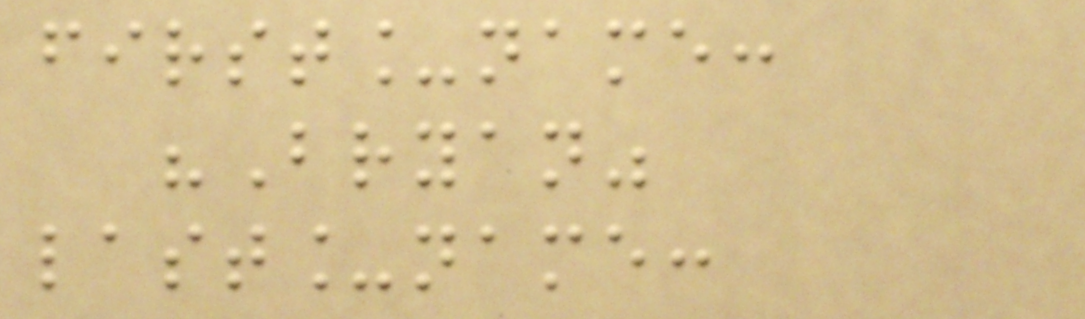first_name:
"Bryan"
last_name:
